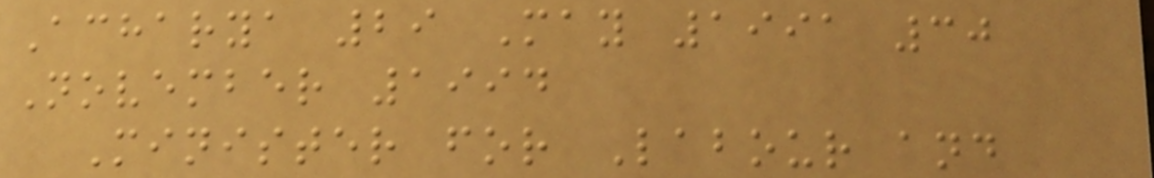Acharya 29 May 1991 30
November 1994
Minister for Labour and
